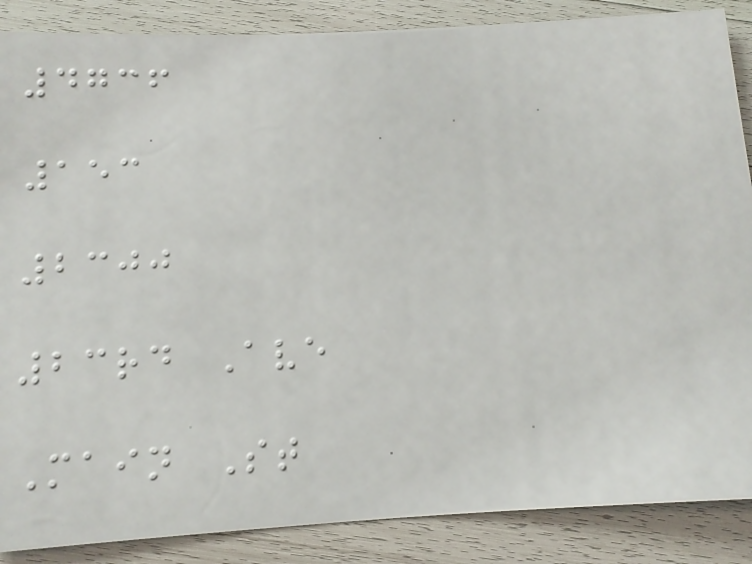4736
153
2300
23rd Ave
Main St
